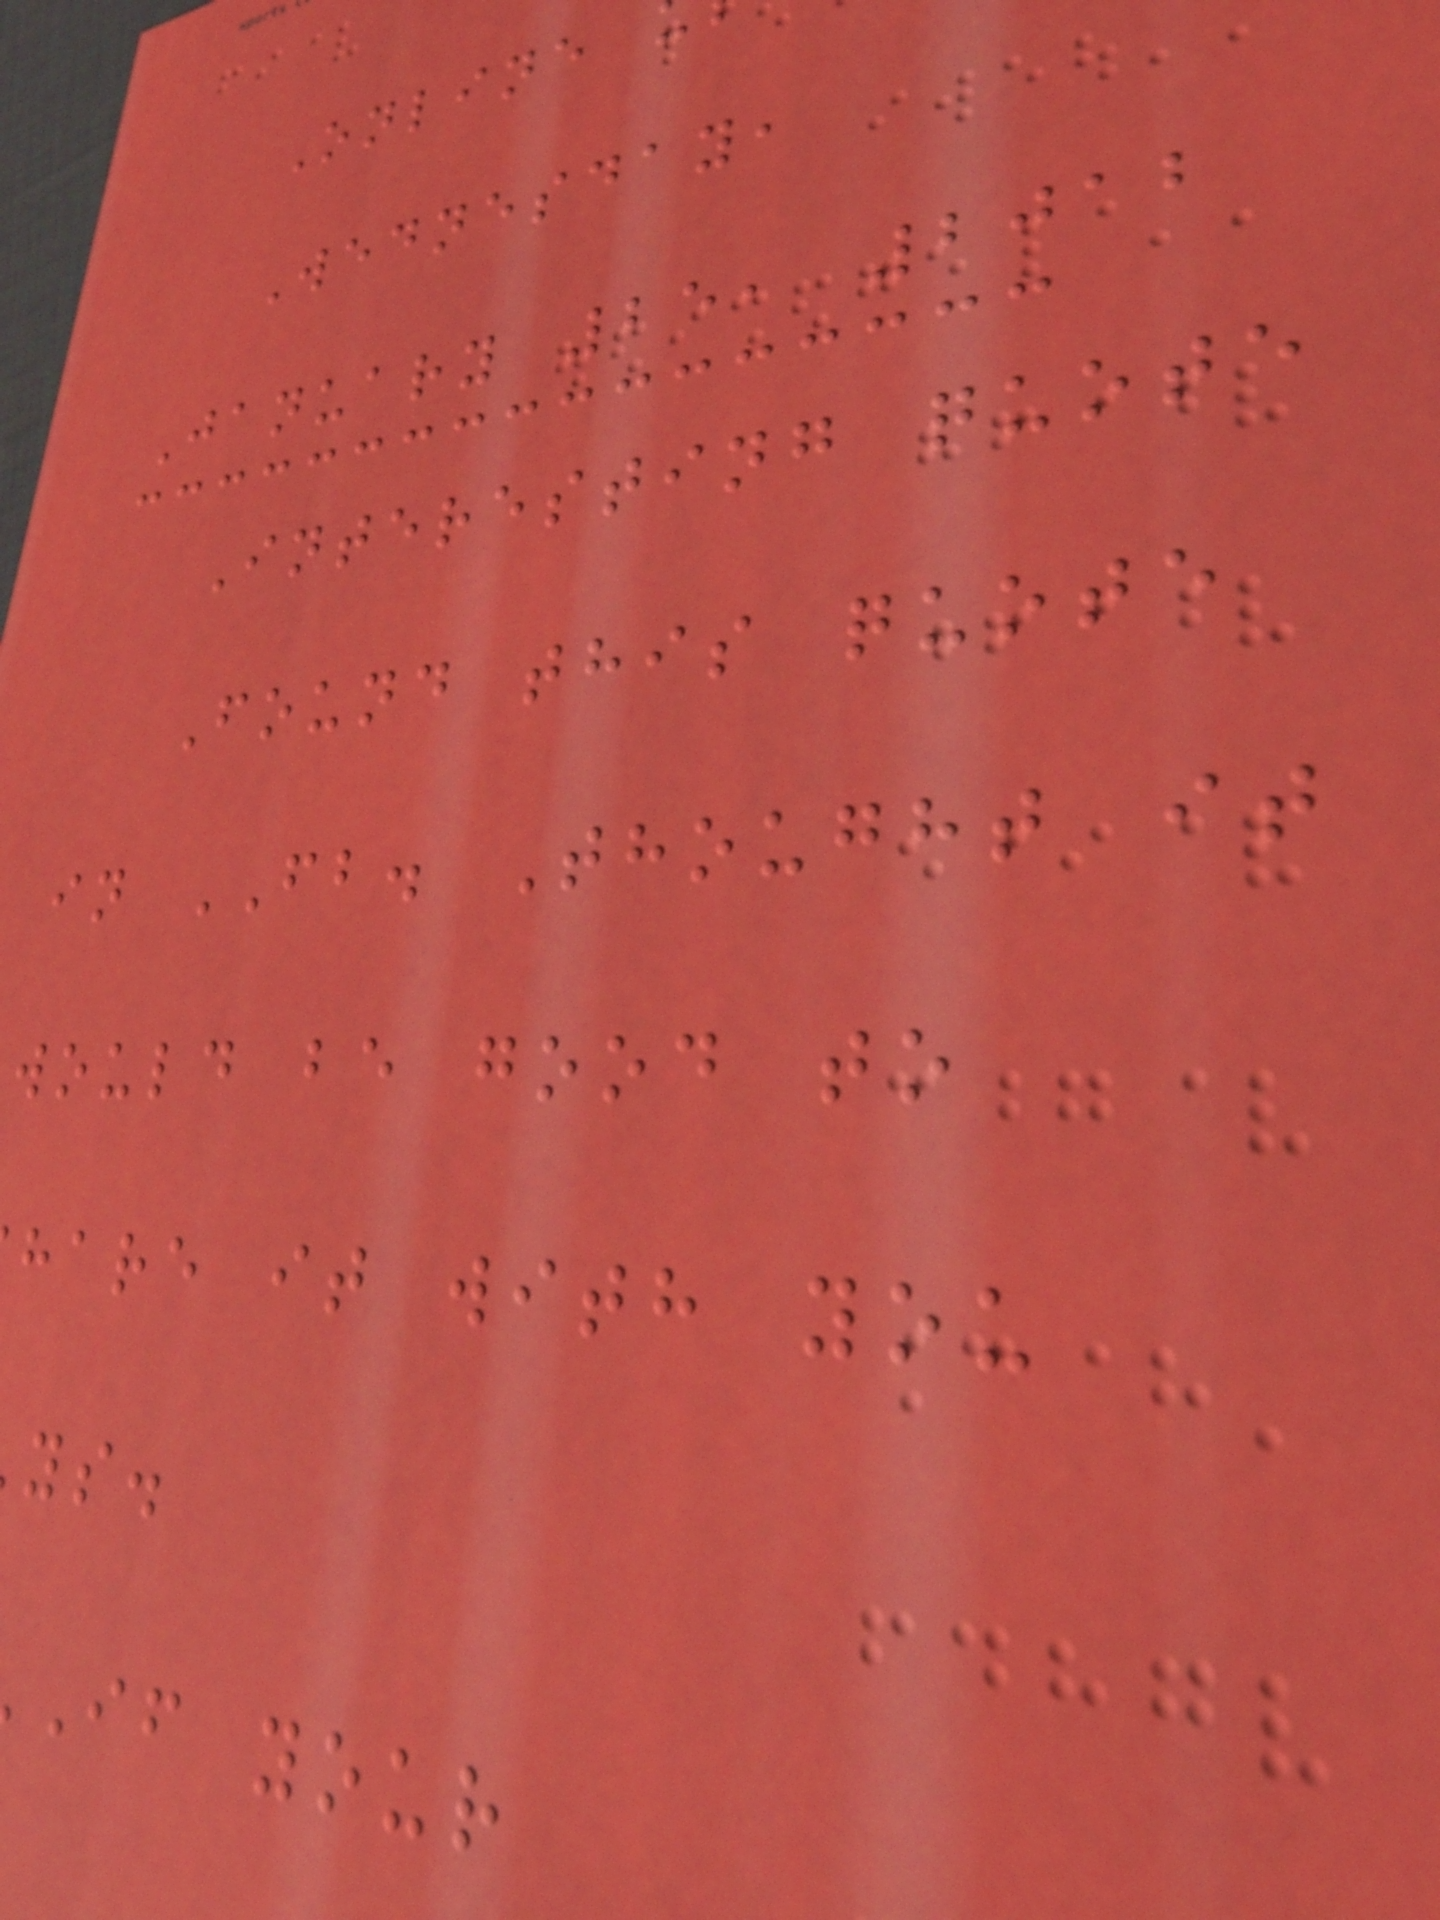Online
Wednesday,
January 25, 2012
Interesting quote
Found this quote
in FB. Thought it
would be good to
hare it with you
If your
